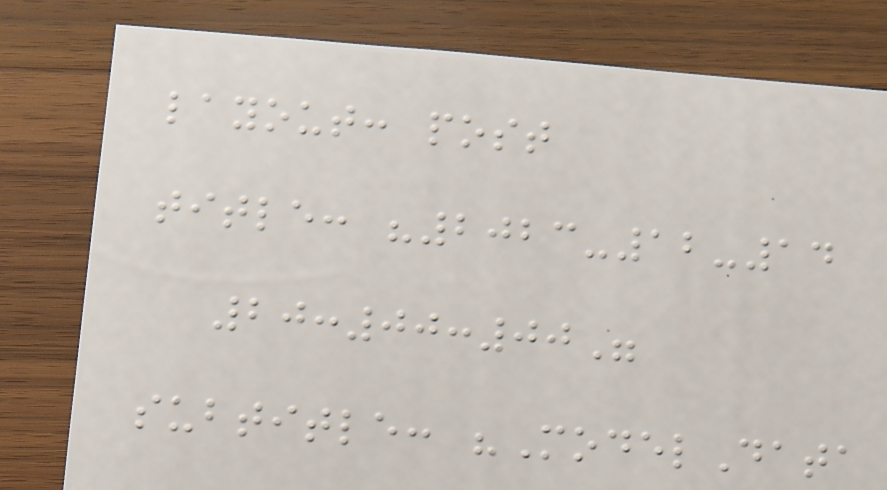layout: post
title: "2023-12-14
20:00:00"
subtitle: "ModelData
